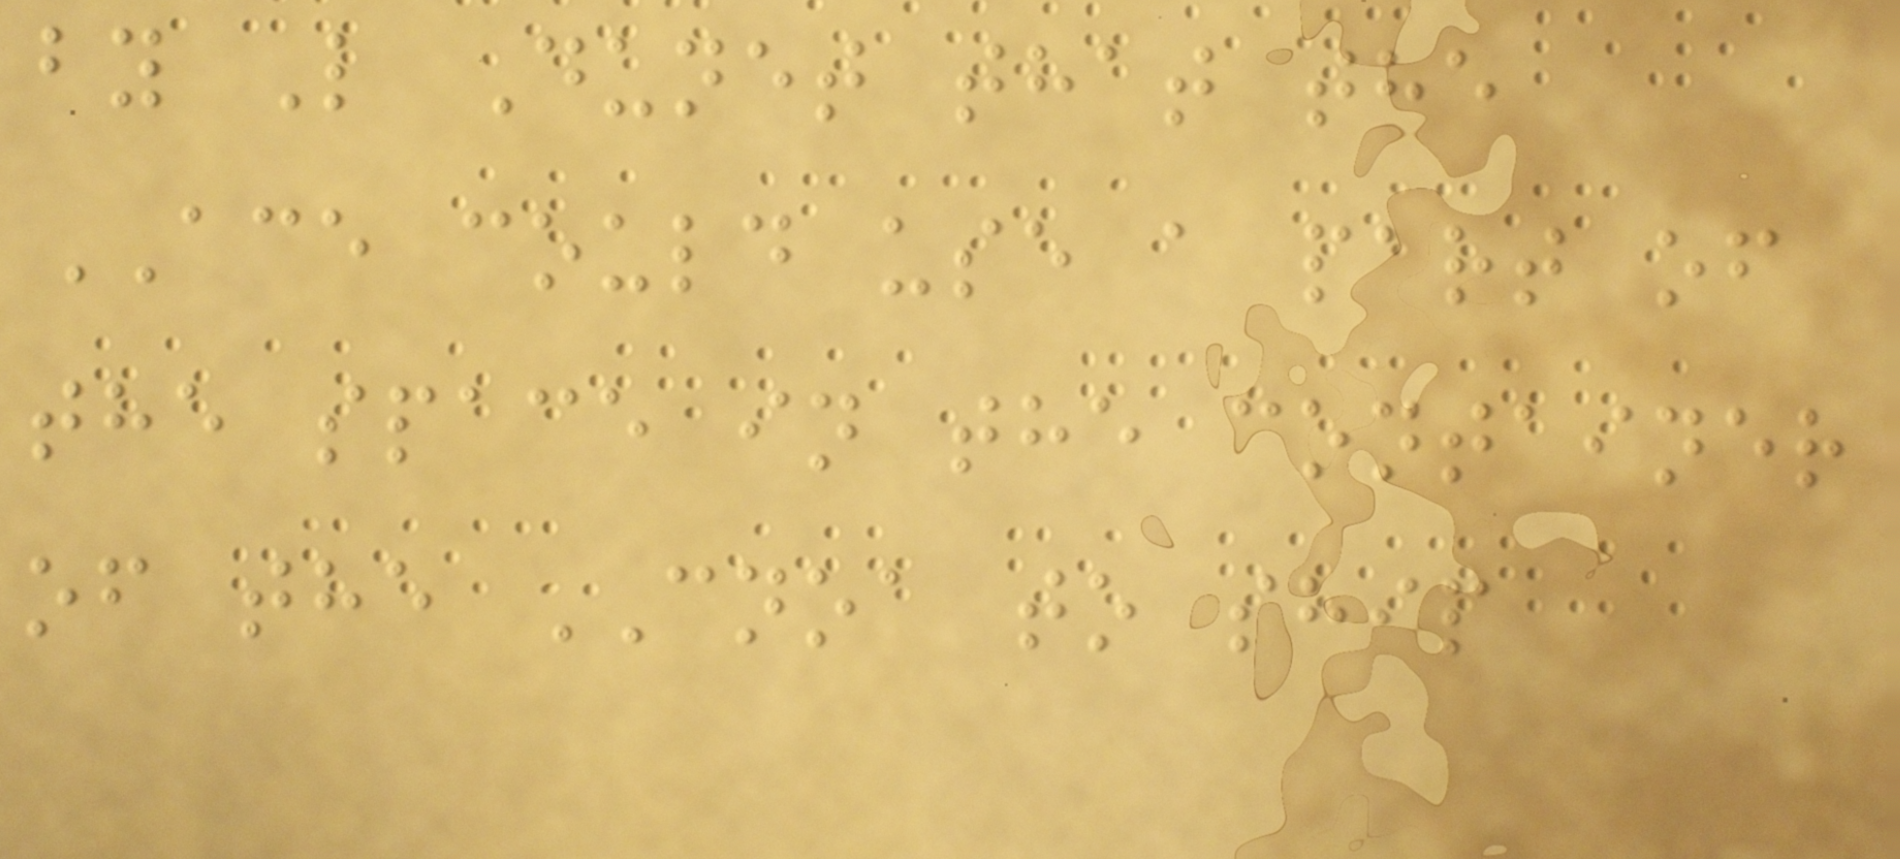by L Dunet that the
ACE could use a part of
the space in the container
of the CNOA to ship
